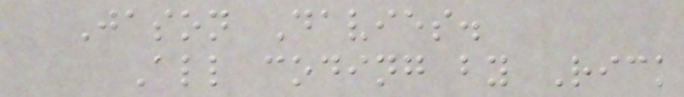Jason Davies.
All coding by Rick
